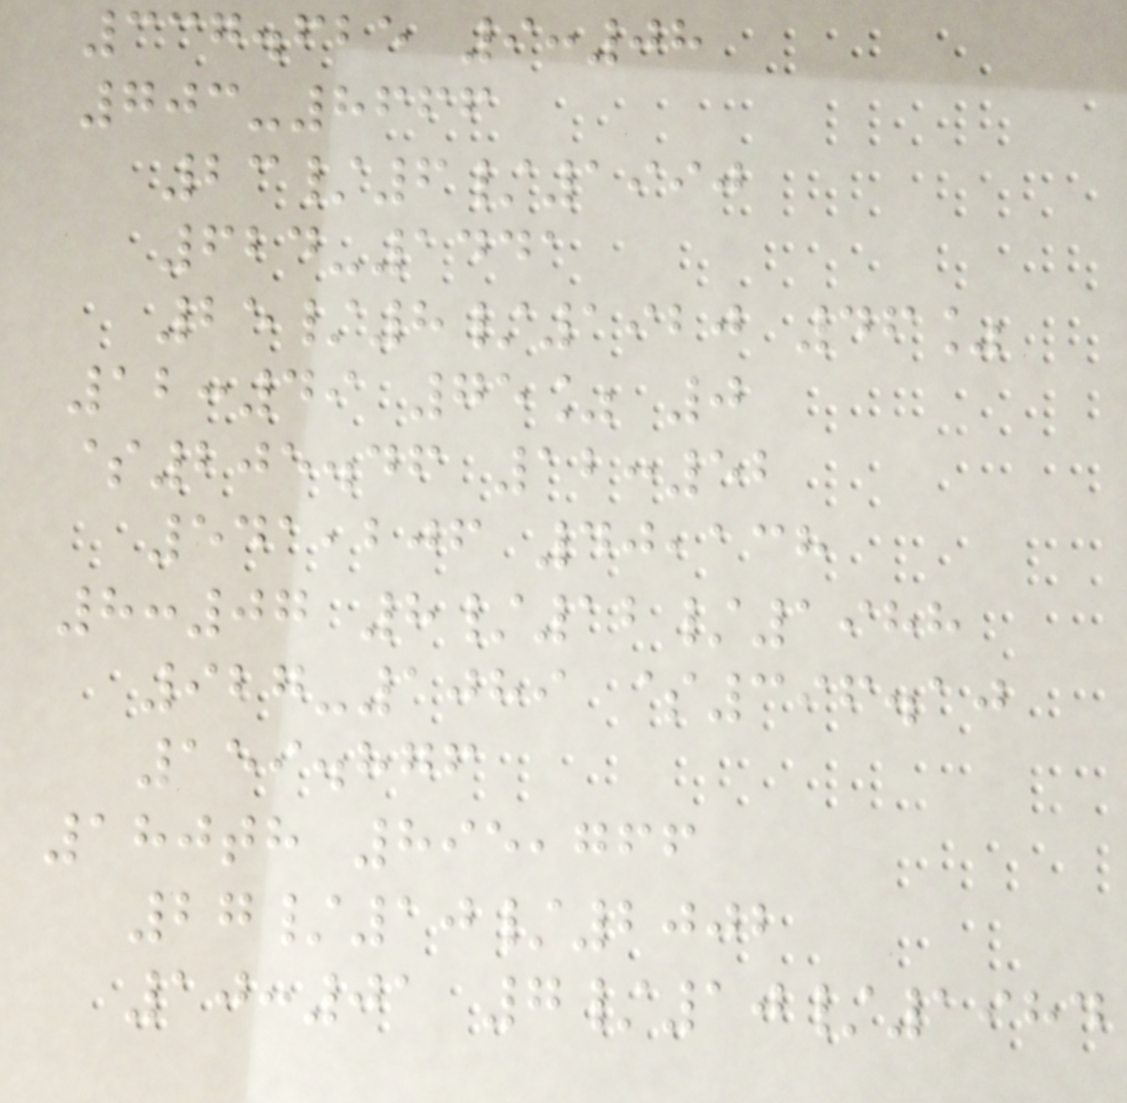337.625 9:08
703-8666
23/6/1990
624-1441
25/8/1920 46%
12:49 75% 0
$205.46 12:52
541,206 40,138
8:07 8/12/1988
927-1089 $396.10
159.876
180th 895,766
27/10/2002
10:01 7/10/1984
